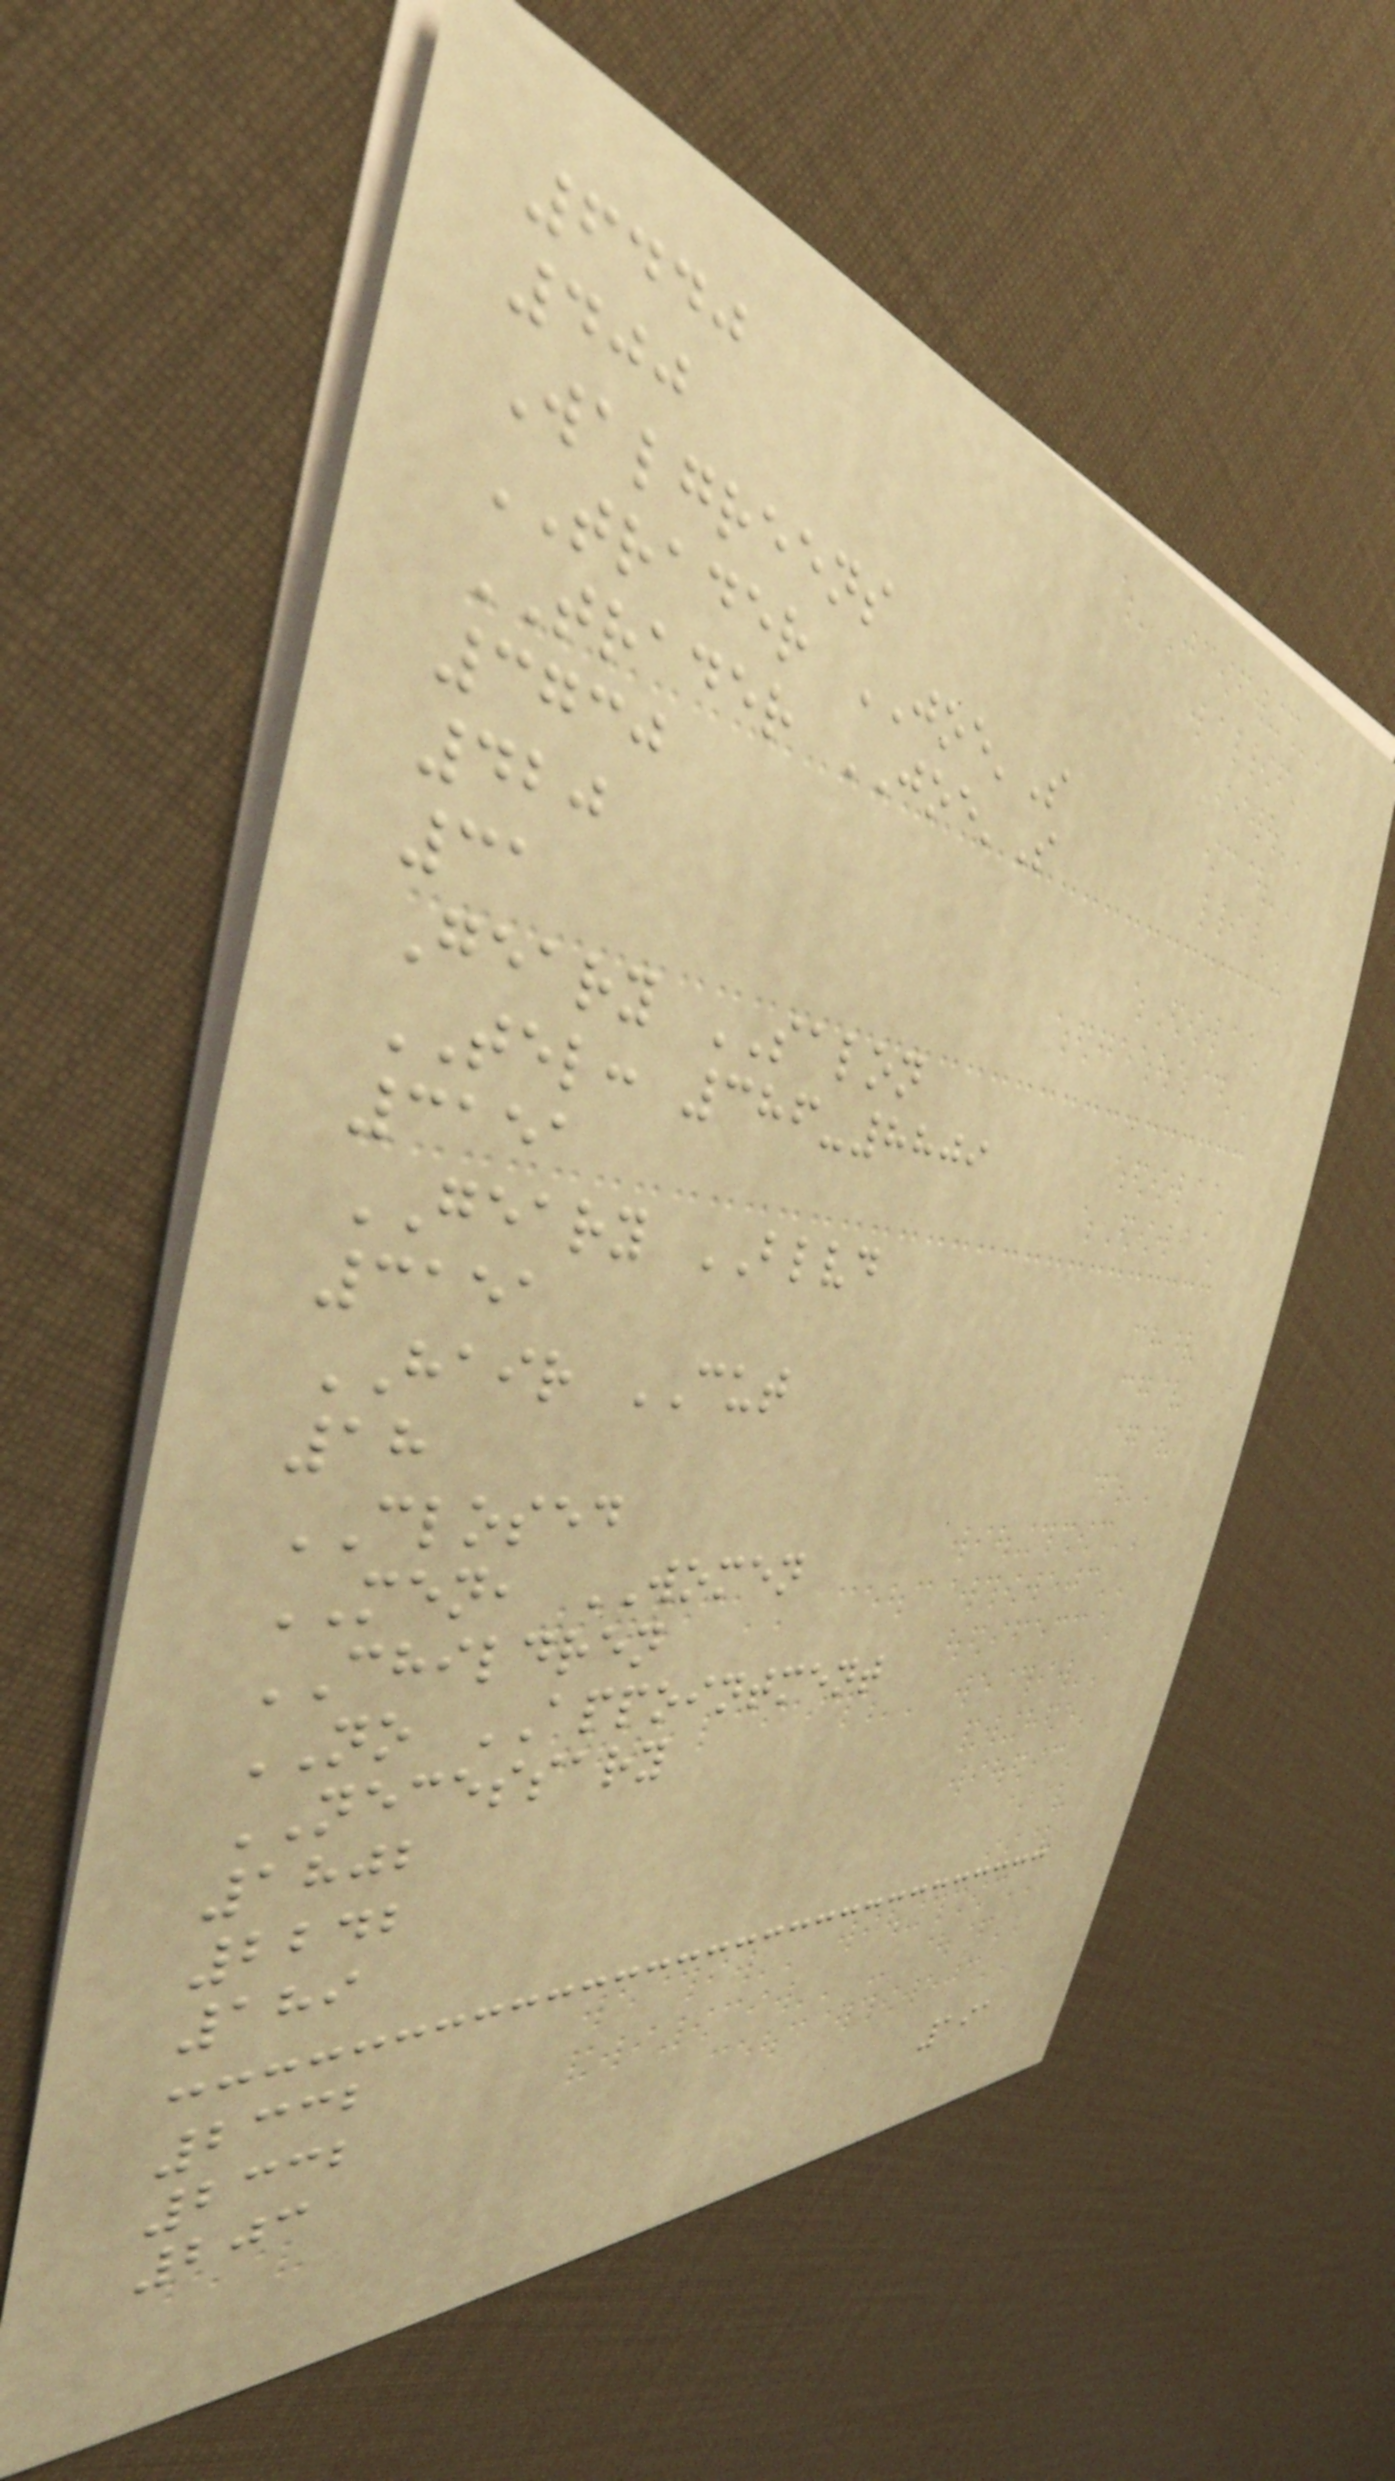6440
400
Walgreens
TRADER JOE'S
TRADER JOE'S
3730
420
31
Geary SALON
TEL: 386-8809
3151
GEARY BLVD
3151
HAIR CUT
18
CLOSED
MEN, WOMEN
CHILDREN
NO APPOINTMENT
NECESSARY
1802
2242
189
2332
2332
203
191
